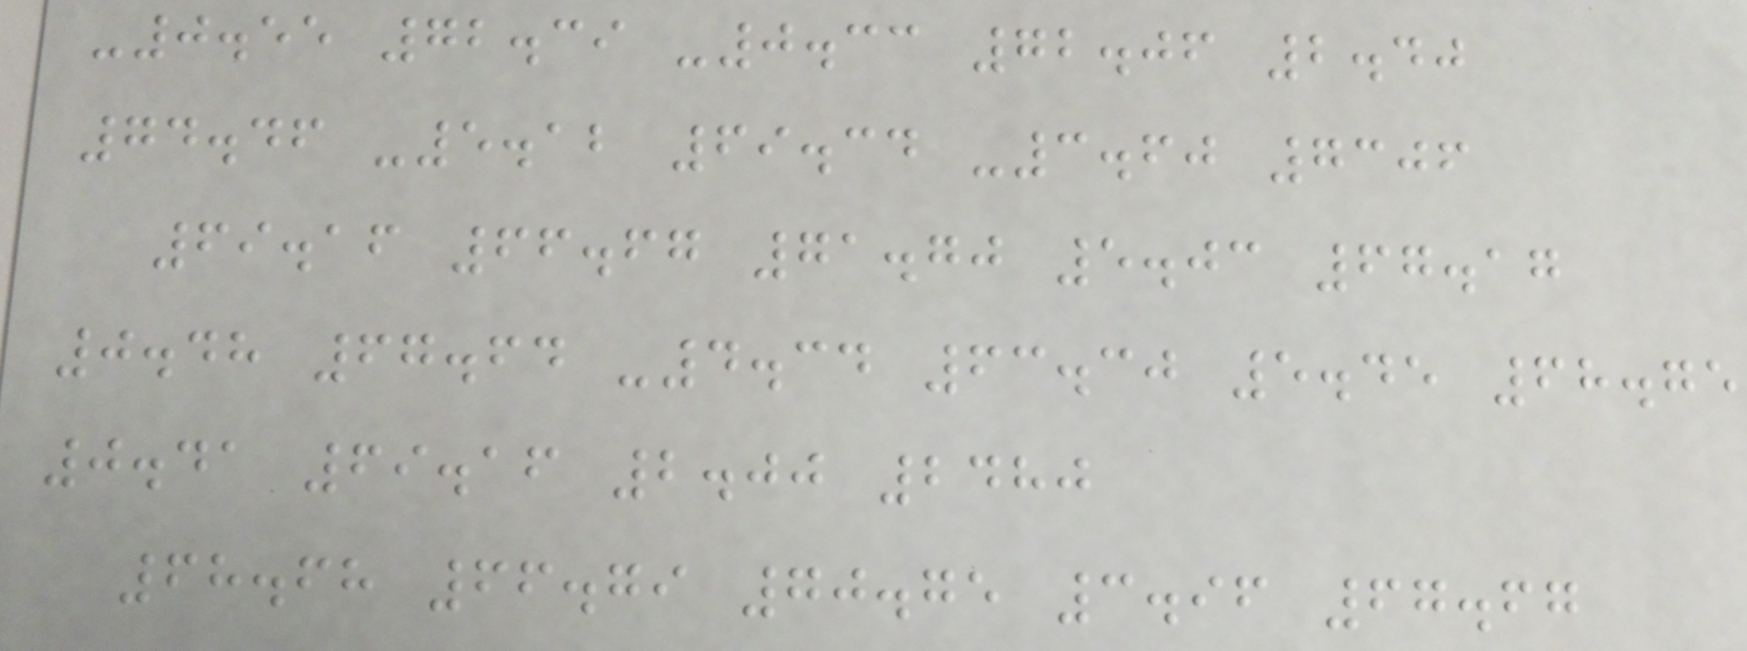-0.55 72.39 -0.33 72.06 2.40
74.46 -5.12 69.34 -3.60 7306
69.16 66.67 71.70 5.03 67.17
0.48 67.64 -4.34 63.30 5.45 68.75
0.41 69.16 2.00 2480
68.68 66.79 70.75 3.96 67.67
